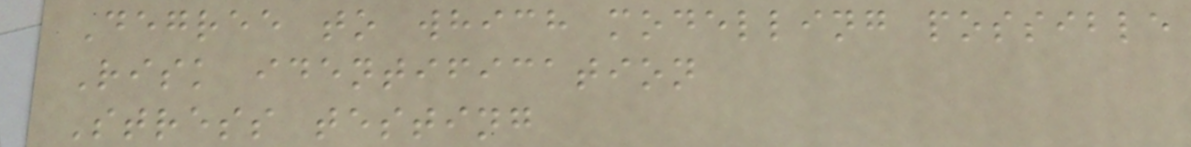Degree to which modelling possible
Risk identification
Stress testing
